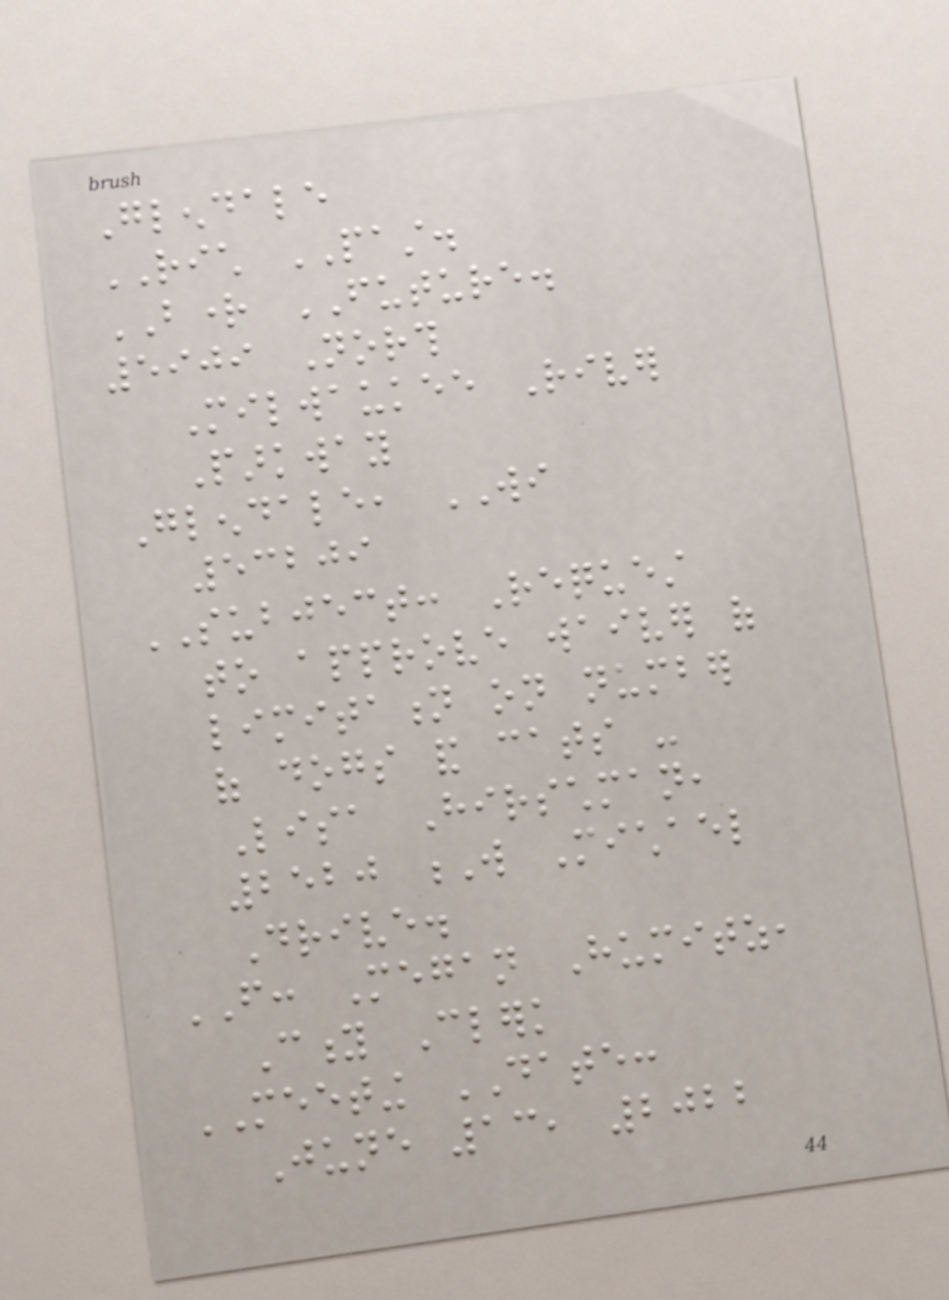Glendale
RICH PAST.
BRIGHT FUTURE.
5909 North
Milwaukee River
Parkway
Glendale, WI
53209
SUBJECT: Request
to approve waiver of
limitation on number
of dogs and cats -
Lisa Hirschman,
2520 W Michael
Drive.
FROM: Megan Humitz,
City Clerk
MEETING DATE:
June 13, 2022
